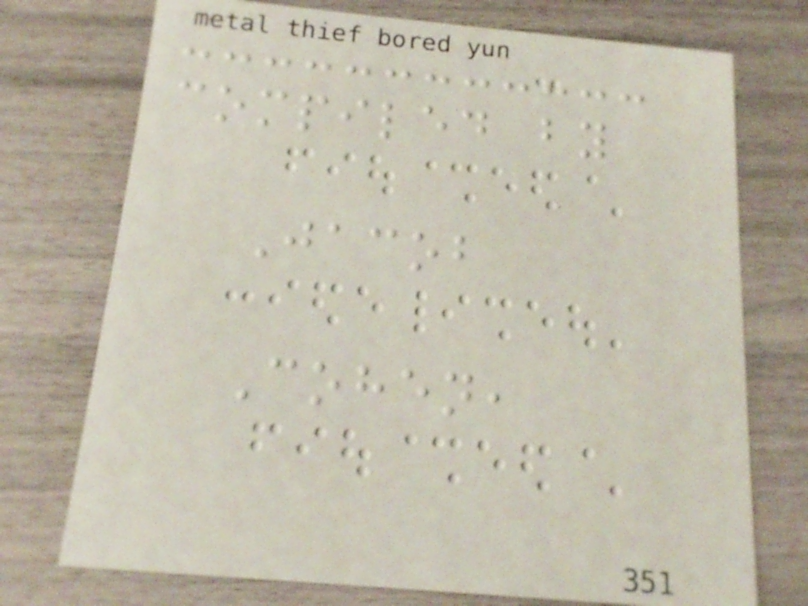compiled by
Jacob
Cohen,
